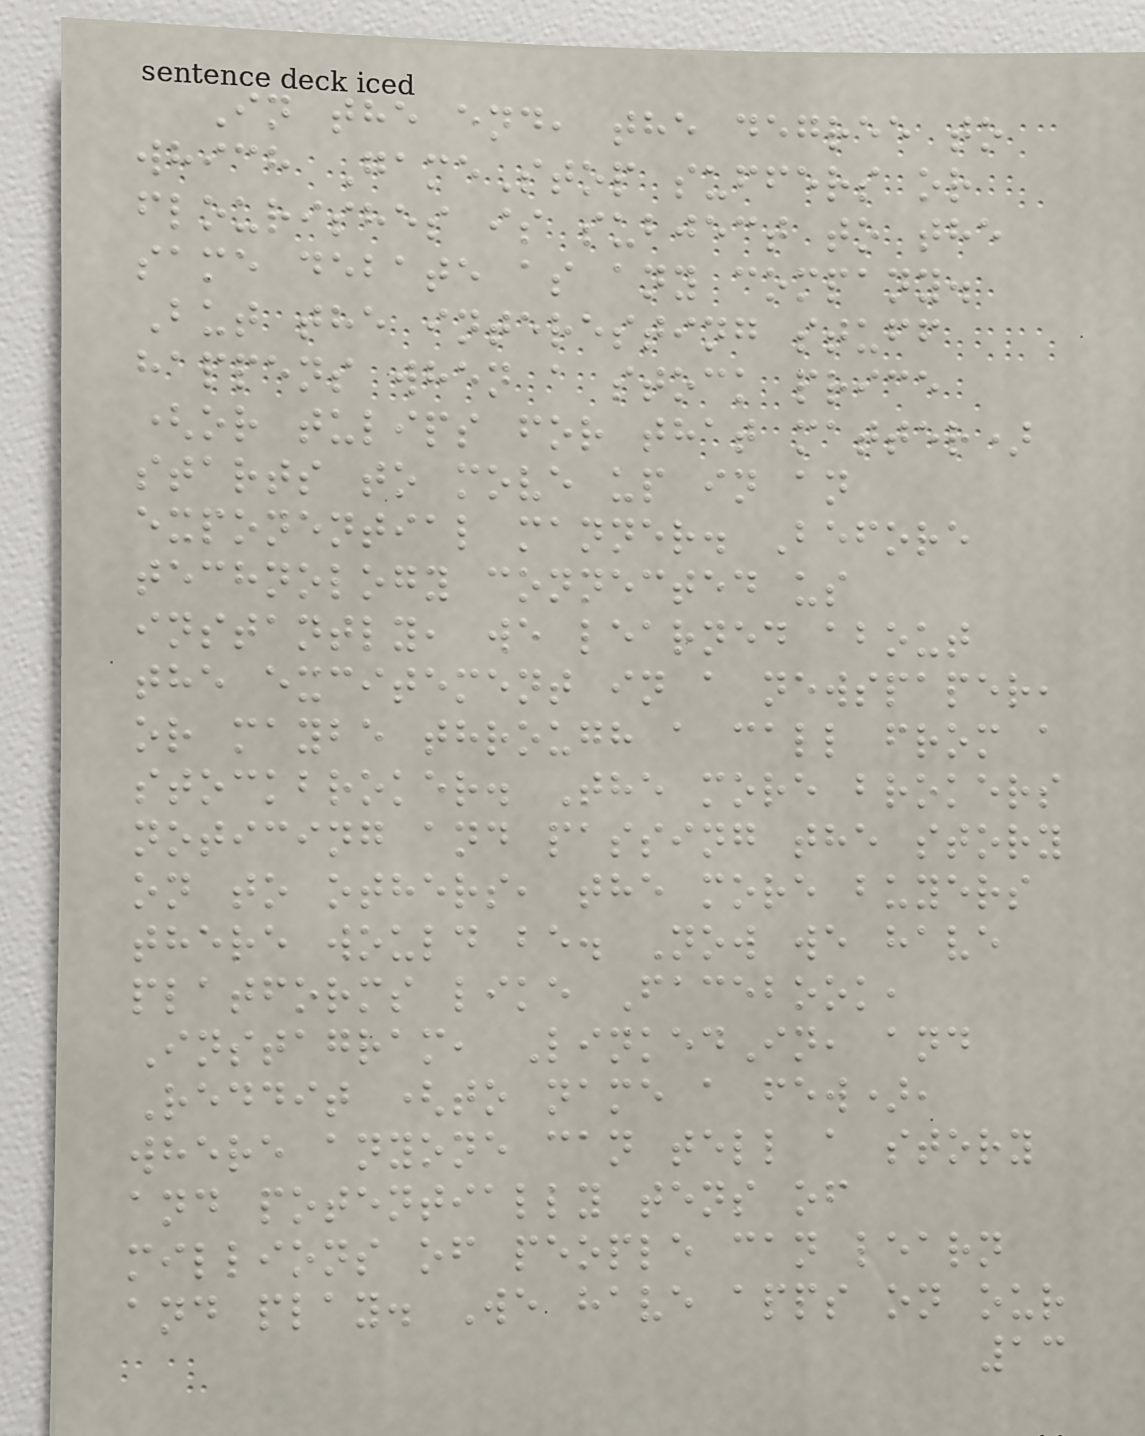In the end, the degree to
which GameStop suffers or
flourishes is subject to the
same debate as any company.
But the interesting stuff
happens when a stock price
(or tulips for that matter)
starts to move up in an
exponential manner. Before
technology connected us
instantly, we learned about
the excitement in a newspaper,
or maybe through a call from a
stockbroker. The more brokers
noticing and passing the story
on to others, the more buyers
there would be. Now we have
platforms like Facebook,
Instagram, LinkedIn, and
Reddit (to name a few),
where anyone can tell a story
and potentially tens of
millions of people can learn
and play. We have apps on our
13
